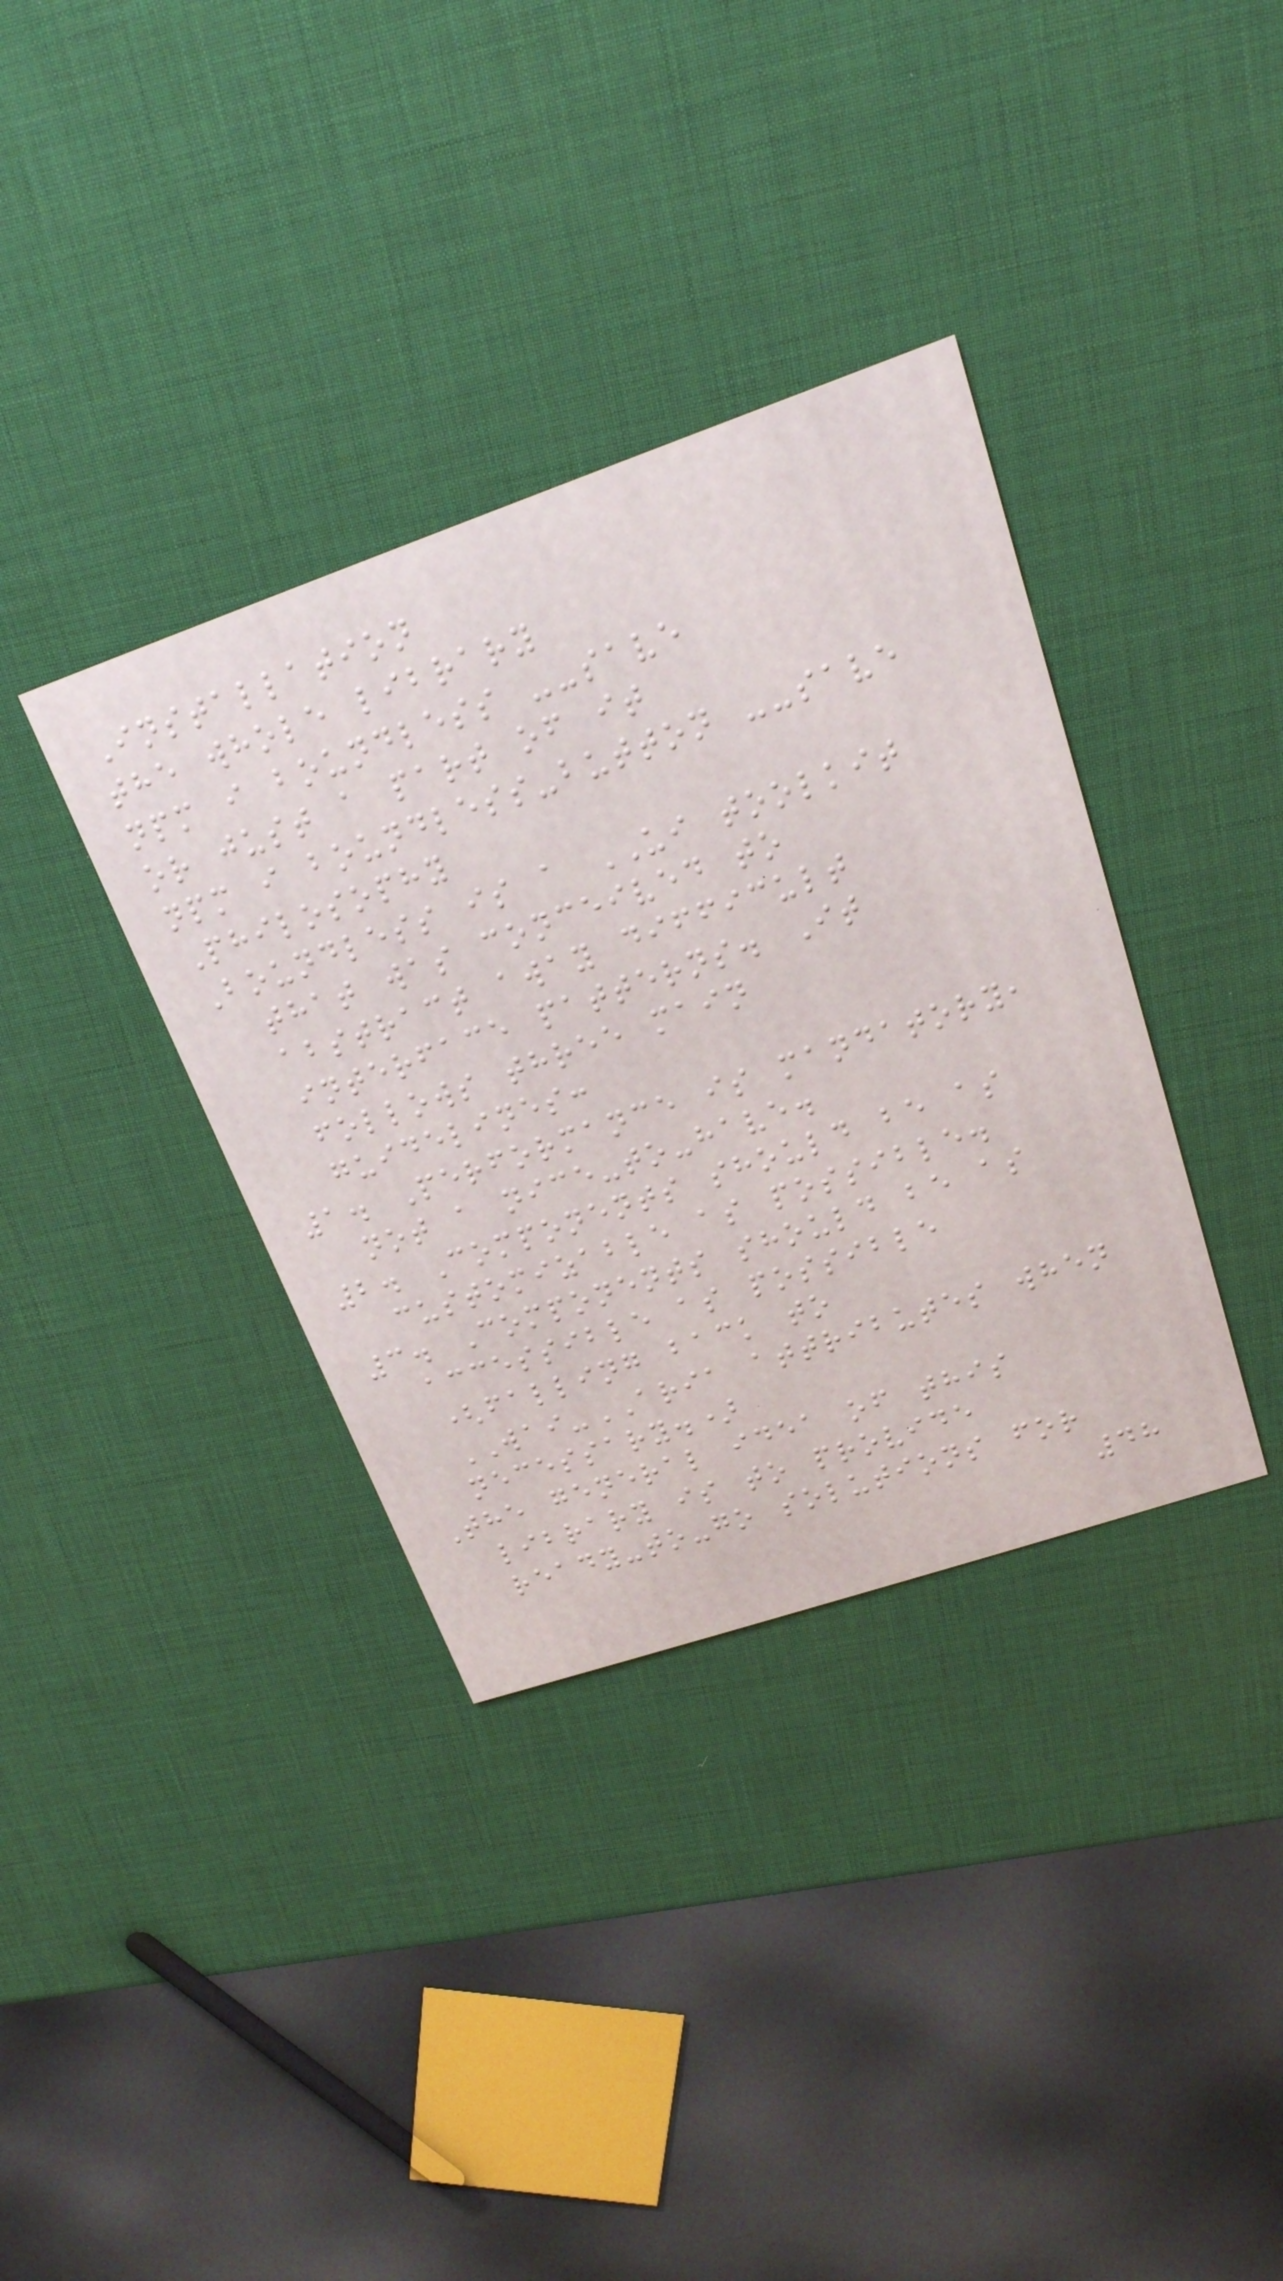Installation
the whole library
npm i boundless --save
or just a part of it
npm i boundless-button --save
Philosophy
Boundless is a UI toolkit
that was conceived to
abstract away difficult
interface patterns. It
follows three main
guidelines:
1. Performance is mandatory,
not a nice-to-have.
2. Components should be as
customizable as possible.
3. Components should be as
accessible as possible
(falling back to
WAI-ARIA attributes when
necessary.)
The general idea of this
library is to provide
ready-to-go solutions for
48
